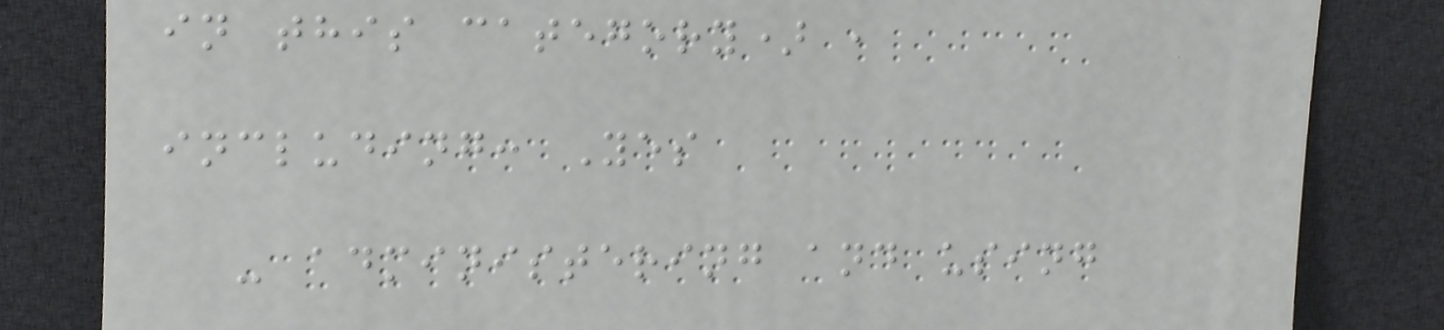in this category) ,
including: Yes
- administering and using
